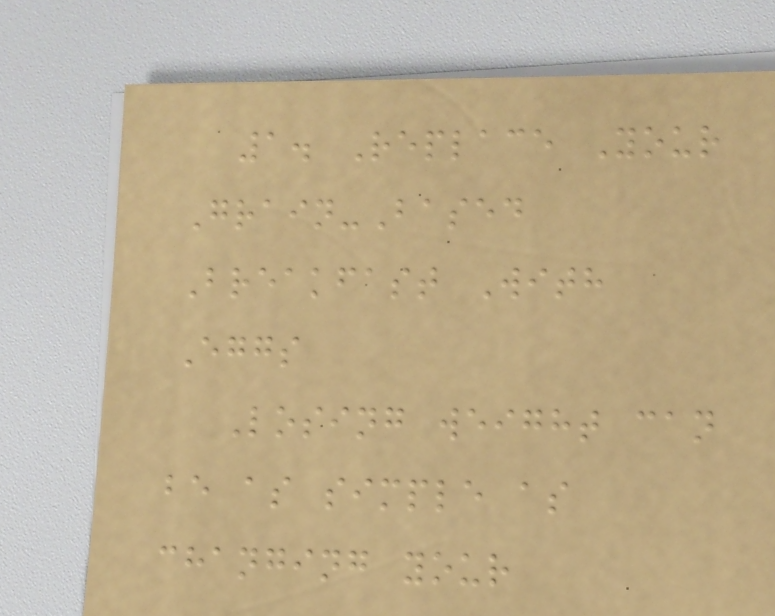1. Replace Your
Grain-Based
Breakfast With
Eggs
Losing weight can
be as simple as
changing your
